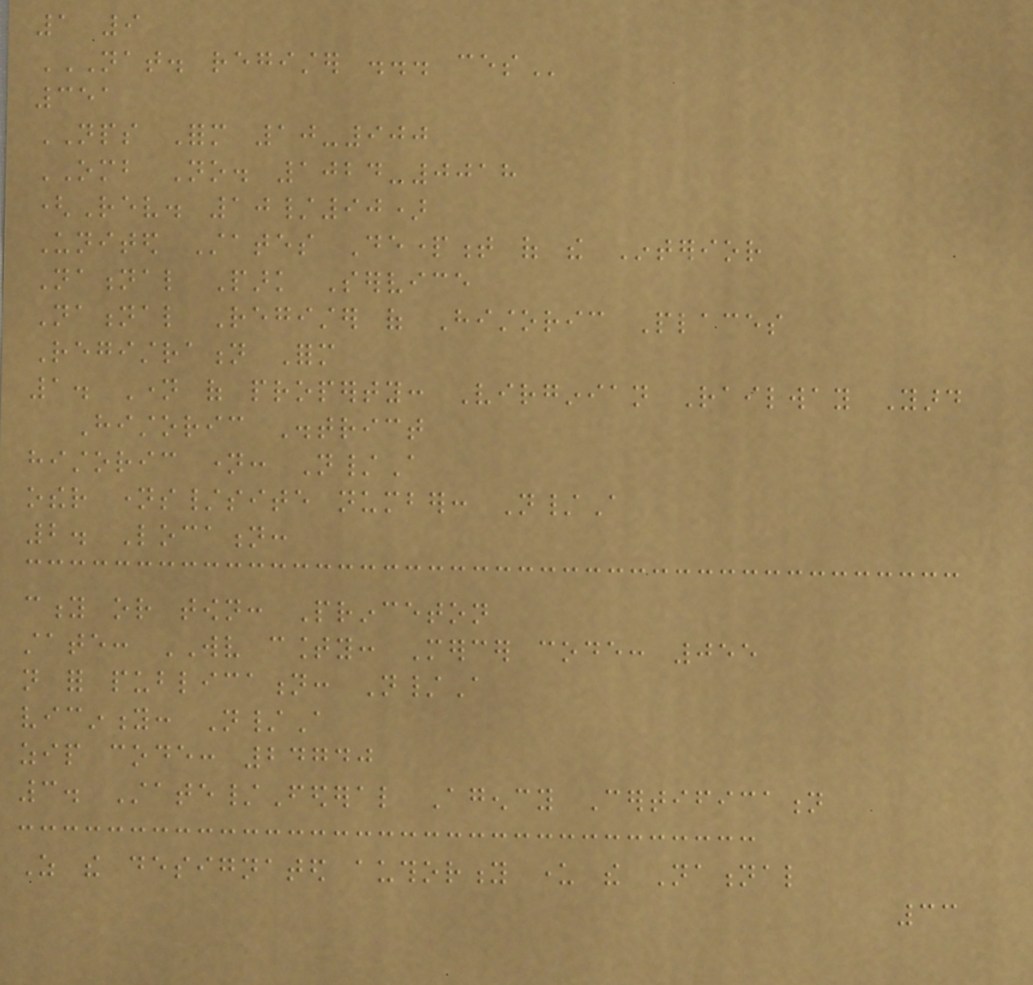1 9
NAT. REGISTER ... CES
351
NPS Form 10-900
OMB No. 1024-0018
(Rev. 10/90)
United States Department of the Interior
National Park Service
National Register of Historic Places
Registration Form
1. Name of property: Virginian Railway Yard
Historic District
historic name: N/A
other names/site number: N/A
2. Location:
city or town: Princeton
state: WV county: Mercer code: 055
not for publication: N/A
vicinity: N/A
zip code: 24740
3. State/Federal Agency Certification
As the designated authority under the National
33
